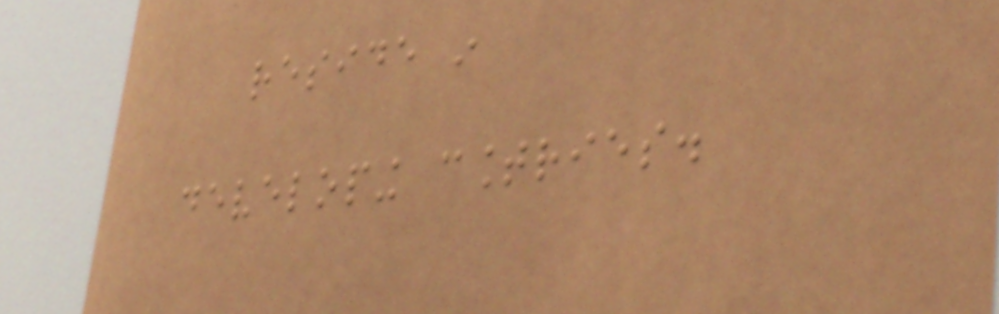reside in
developing countries.
